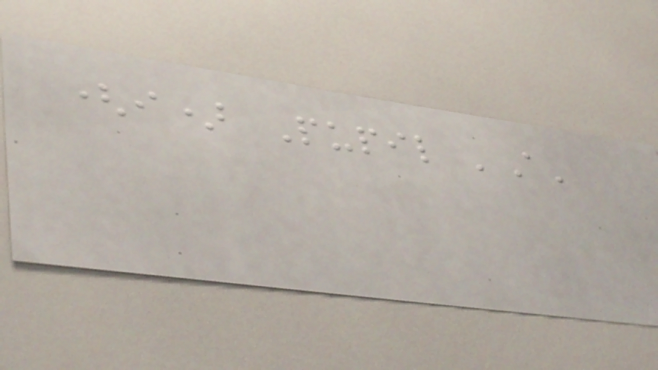(i) Pupil 'A'
